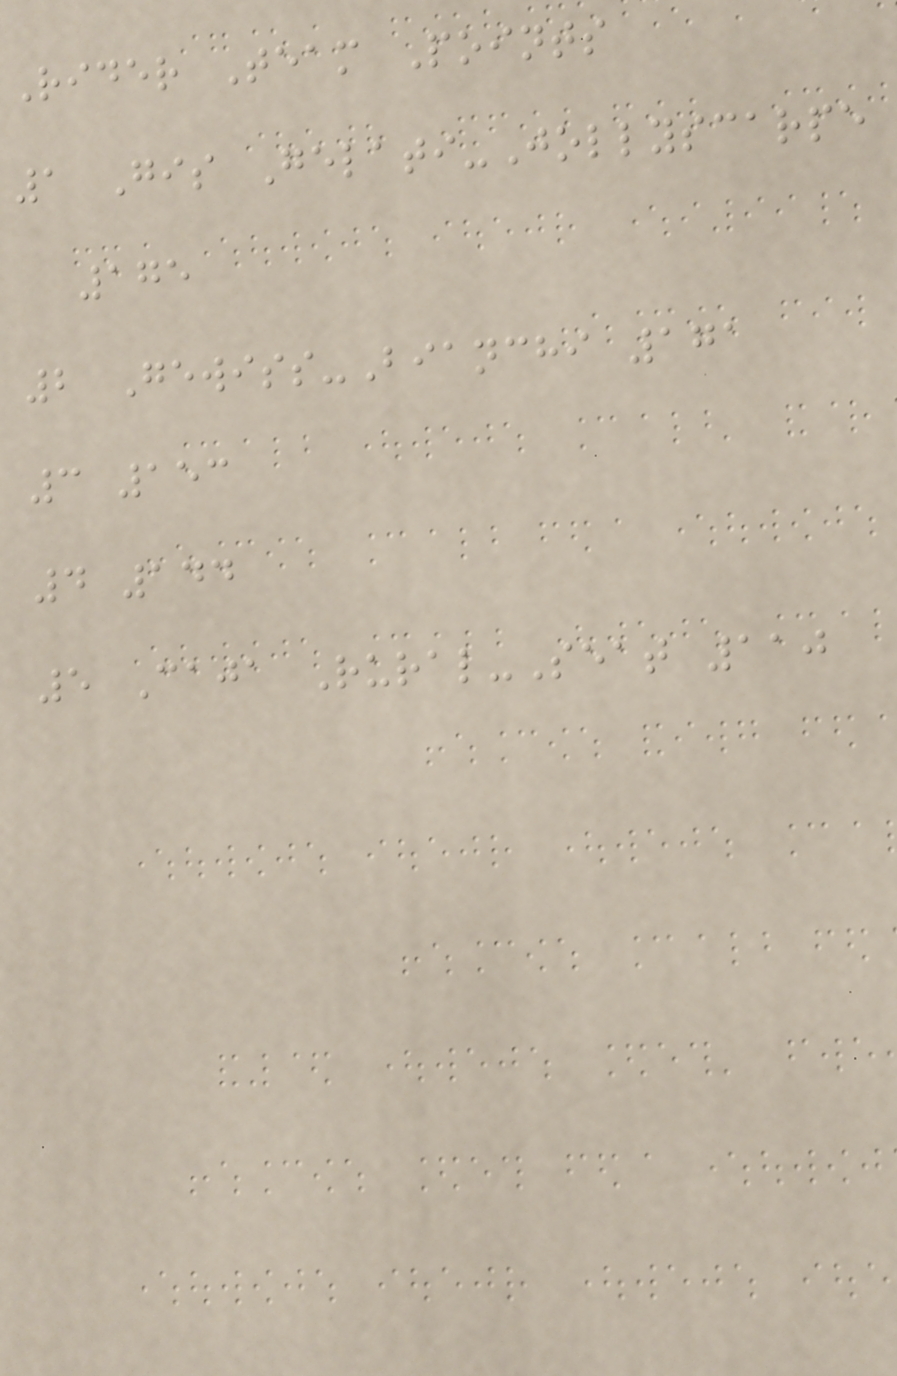Rider Team Points
1 Gis Gelati-Jollyscarpe
175
2 Gewiss-Bianchi 171
3 153
4 144
5 Caja Rural-Seat 110
